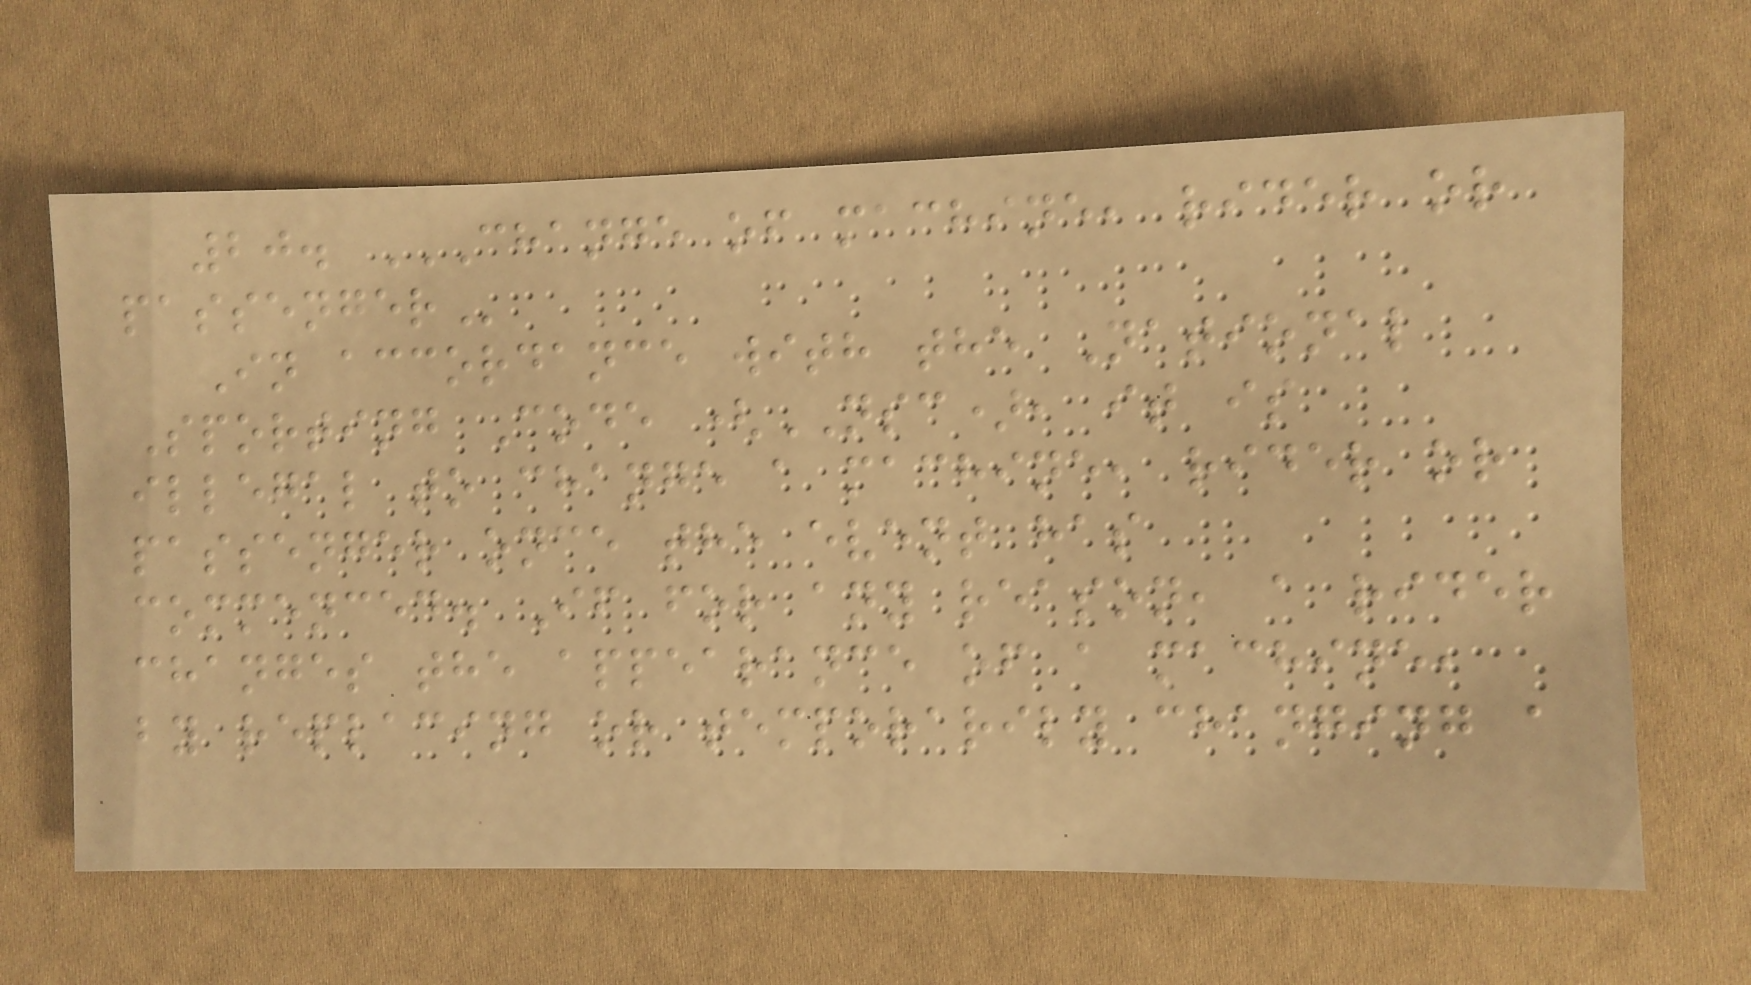20. CHANGE OF MACHINE, RIDER OR
PASSENGER
In accordance with the National
Sporting Code (NSC), it is
illegal to change a machine, rider or
passenger once the event has
commenced. If for any reason, a rider
changes the appearance of a machine,
by replacing or temporarily changing a
